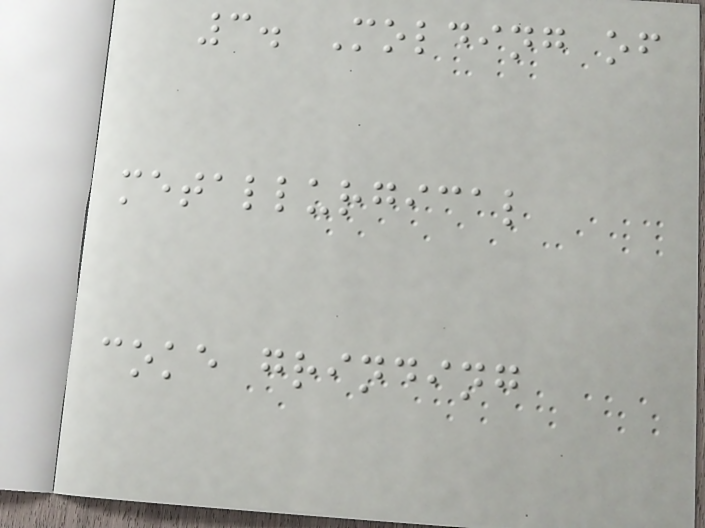3. Molding of
metallurgical
coke grinding
